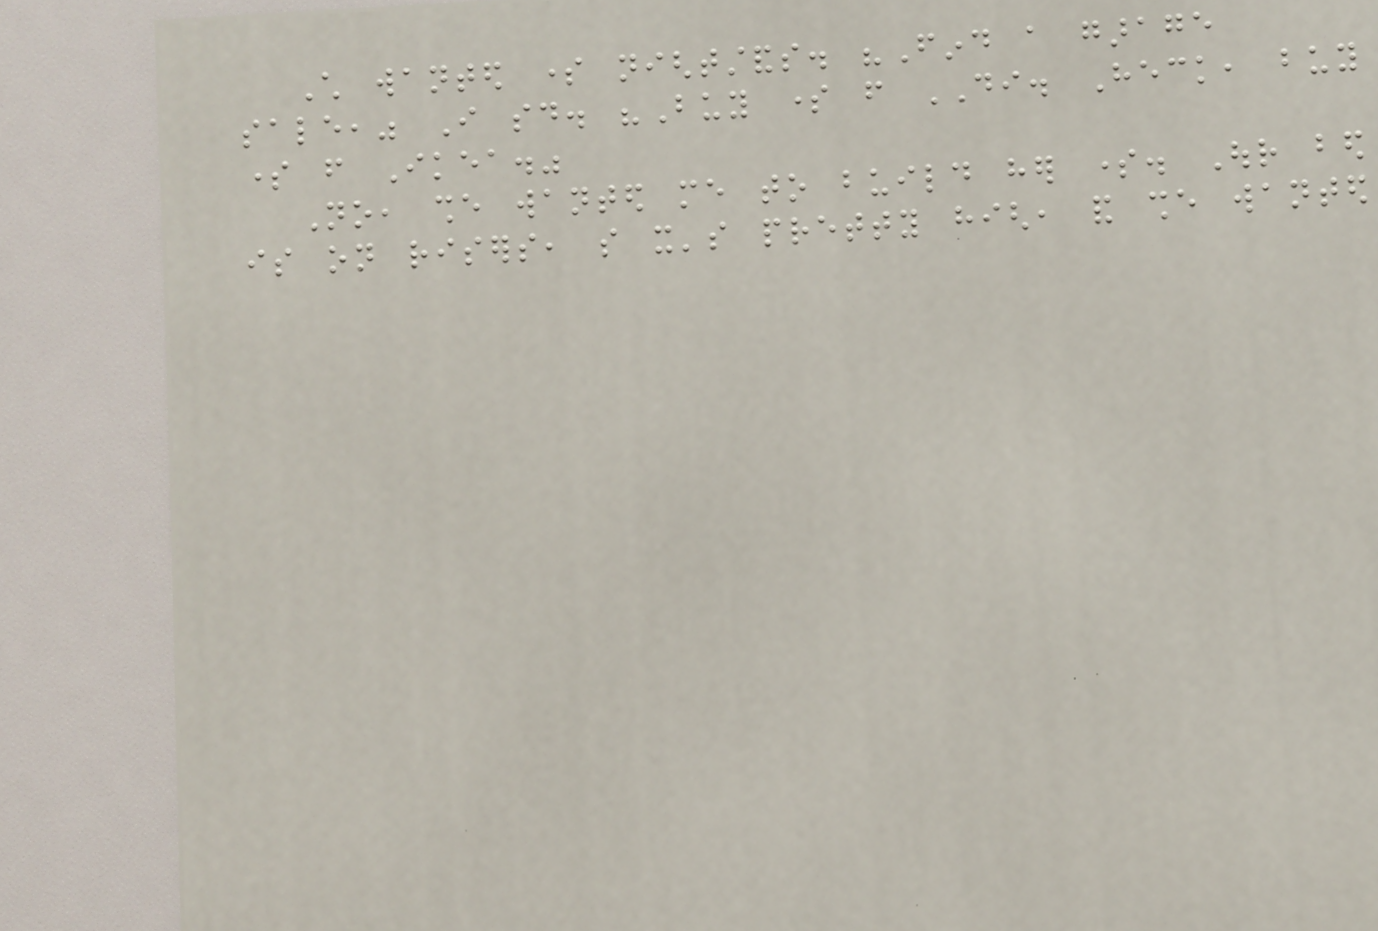Child wanted some nightstands. "Find a garage
sale," I said. "Buy some from DI. Heck, buy
some from Ikea."
No, she wanted me to build her some. Our bed
is on risers, so it's pretty high, and she wanted
